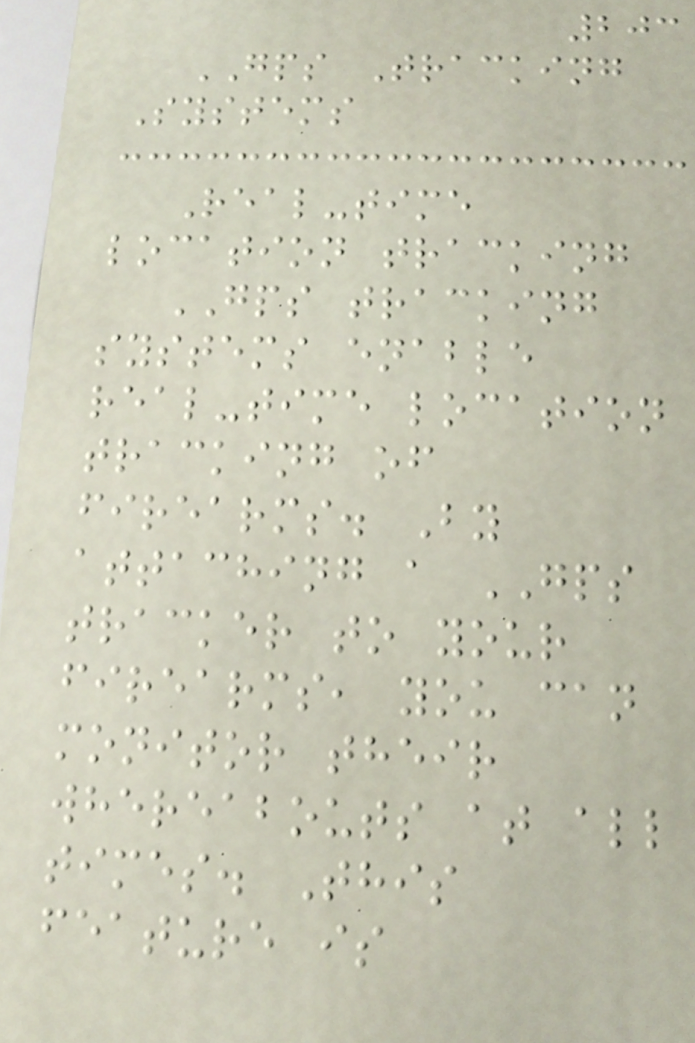203
GPS Tracking
Systems
Real-time
location tracking
GPS tracking
systems enable
real-time location
tracking of
firearms. By
attaching a GPS
tracker to your
firearms, you can
monitor their
whereabouts at all
times. This
feature is
